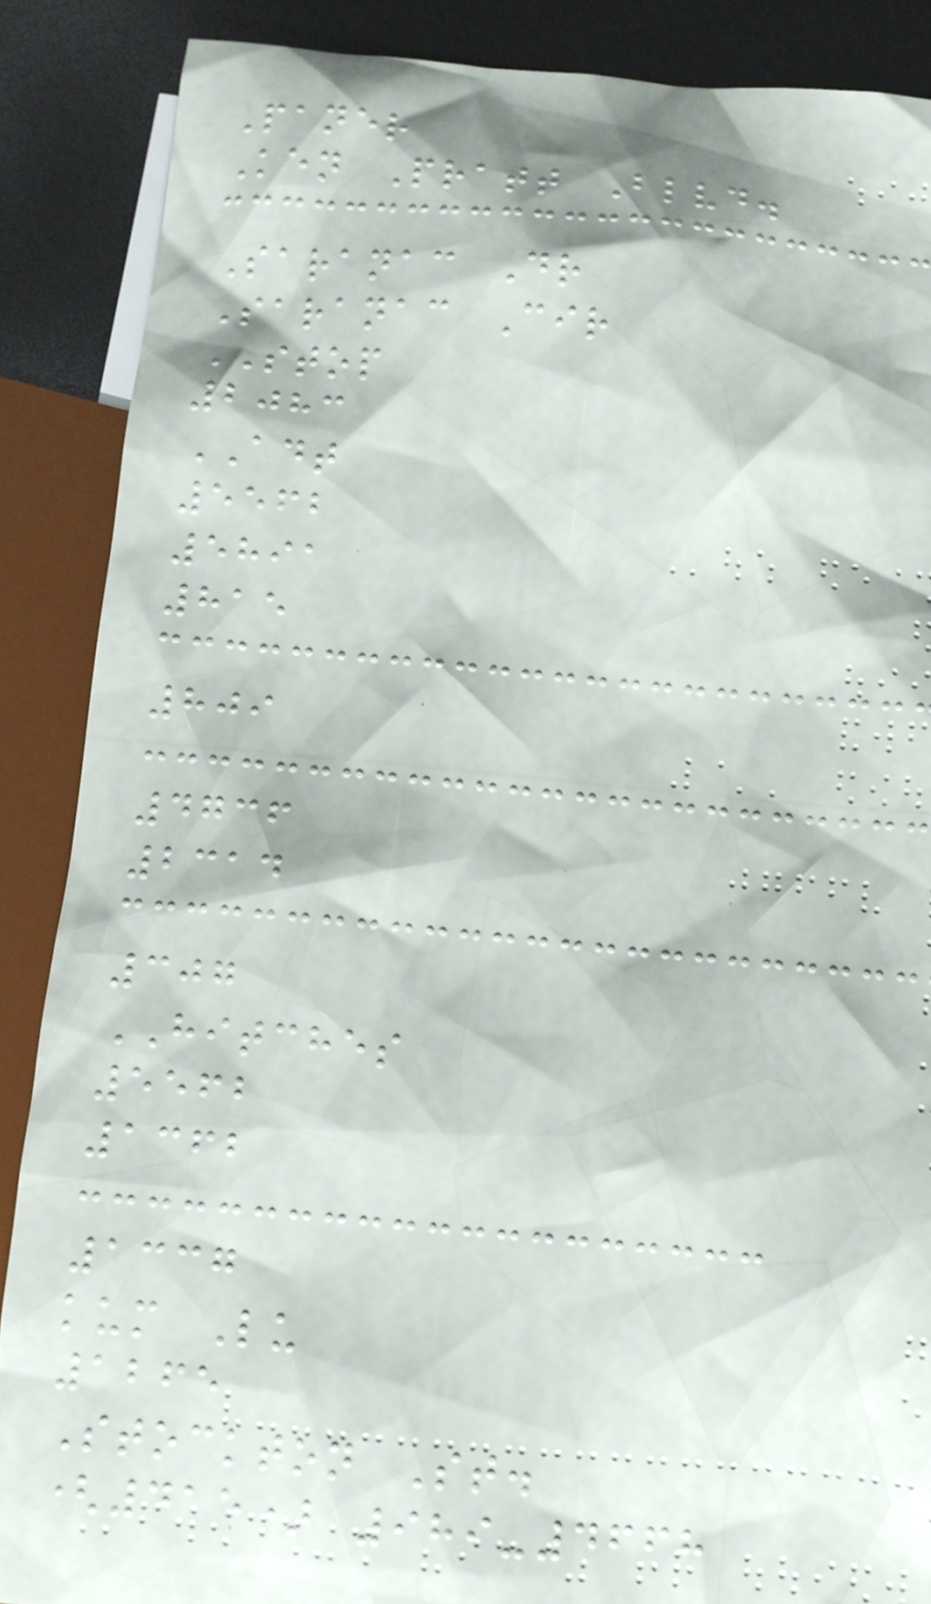Paner
Ken Pratt Blvd.
Saranac Dr
Saranac Cir
STOP
2083
ADT
5562
5891
815
809
4736
2314
307
HITCHES
5562
1362
1337
kum Lu
1265
Stockton St.
(415) 989-4668
